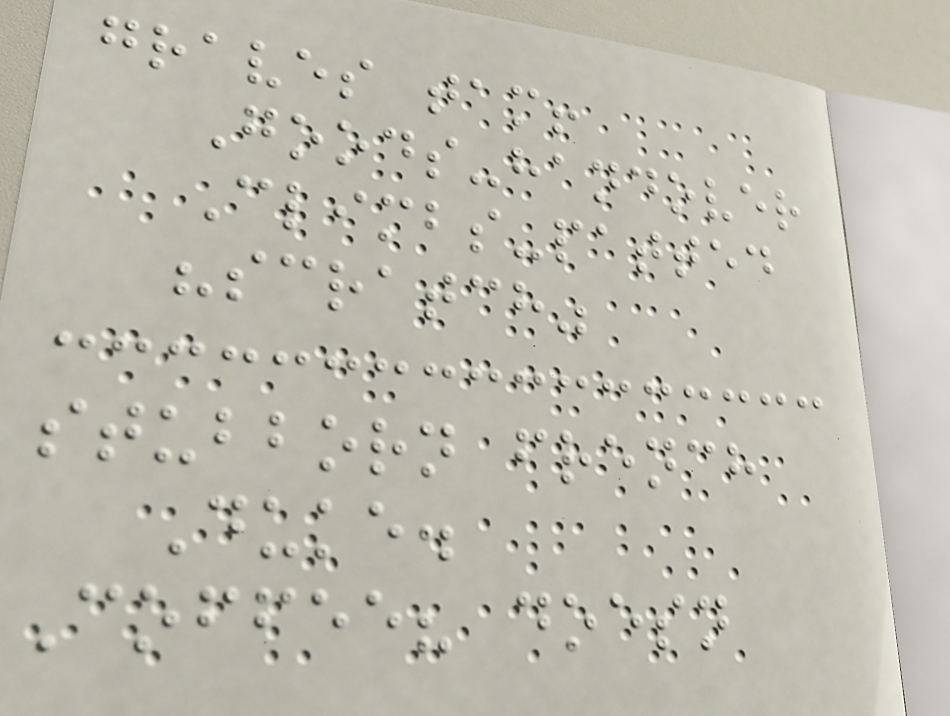graves tam!
Goods-handover
Climbs-patted
"scratch"
stubborn french
Duke.
Coffee? doesn
